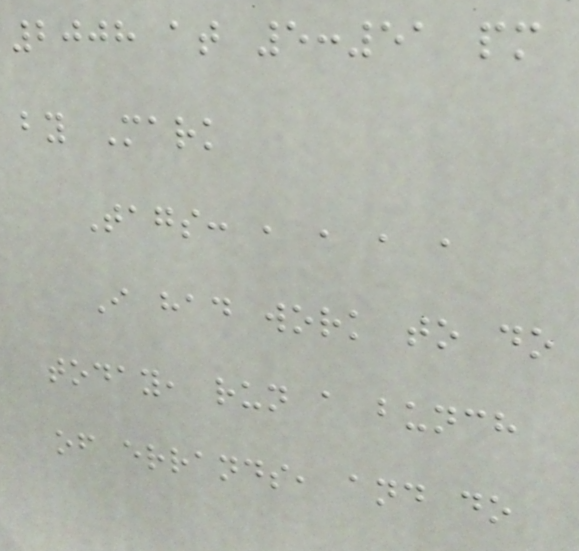2008 at 5:51 pm
by Mark
Tags: , , , ,
I had work to do
today, run a bunch
of errands, and do
